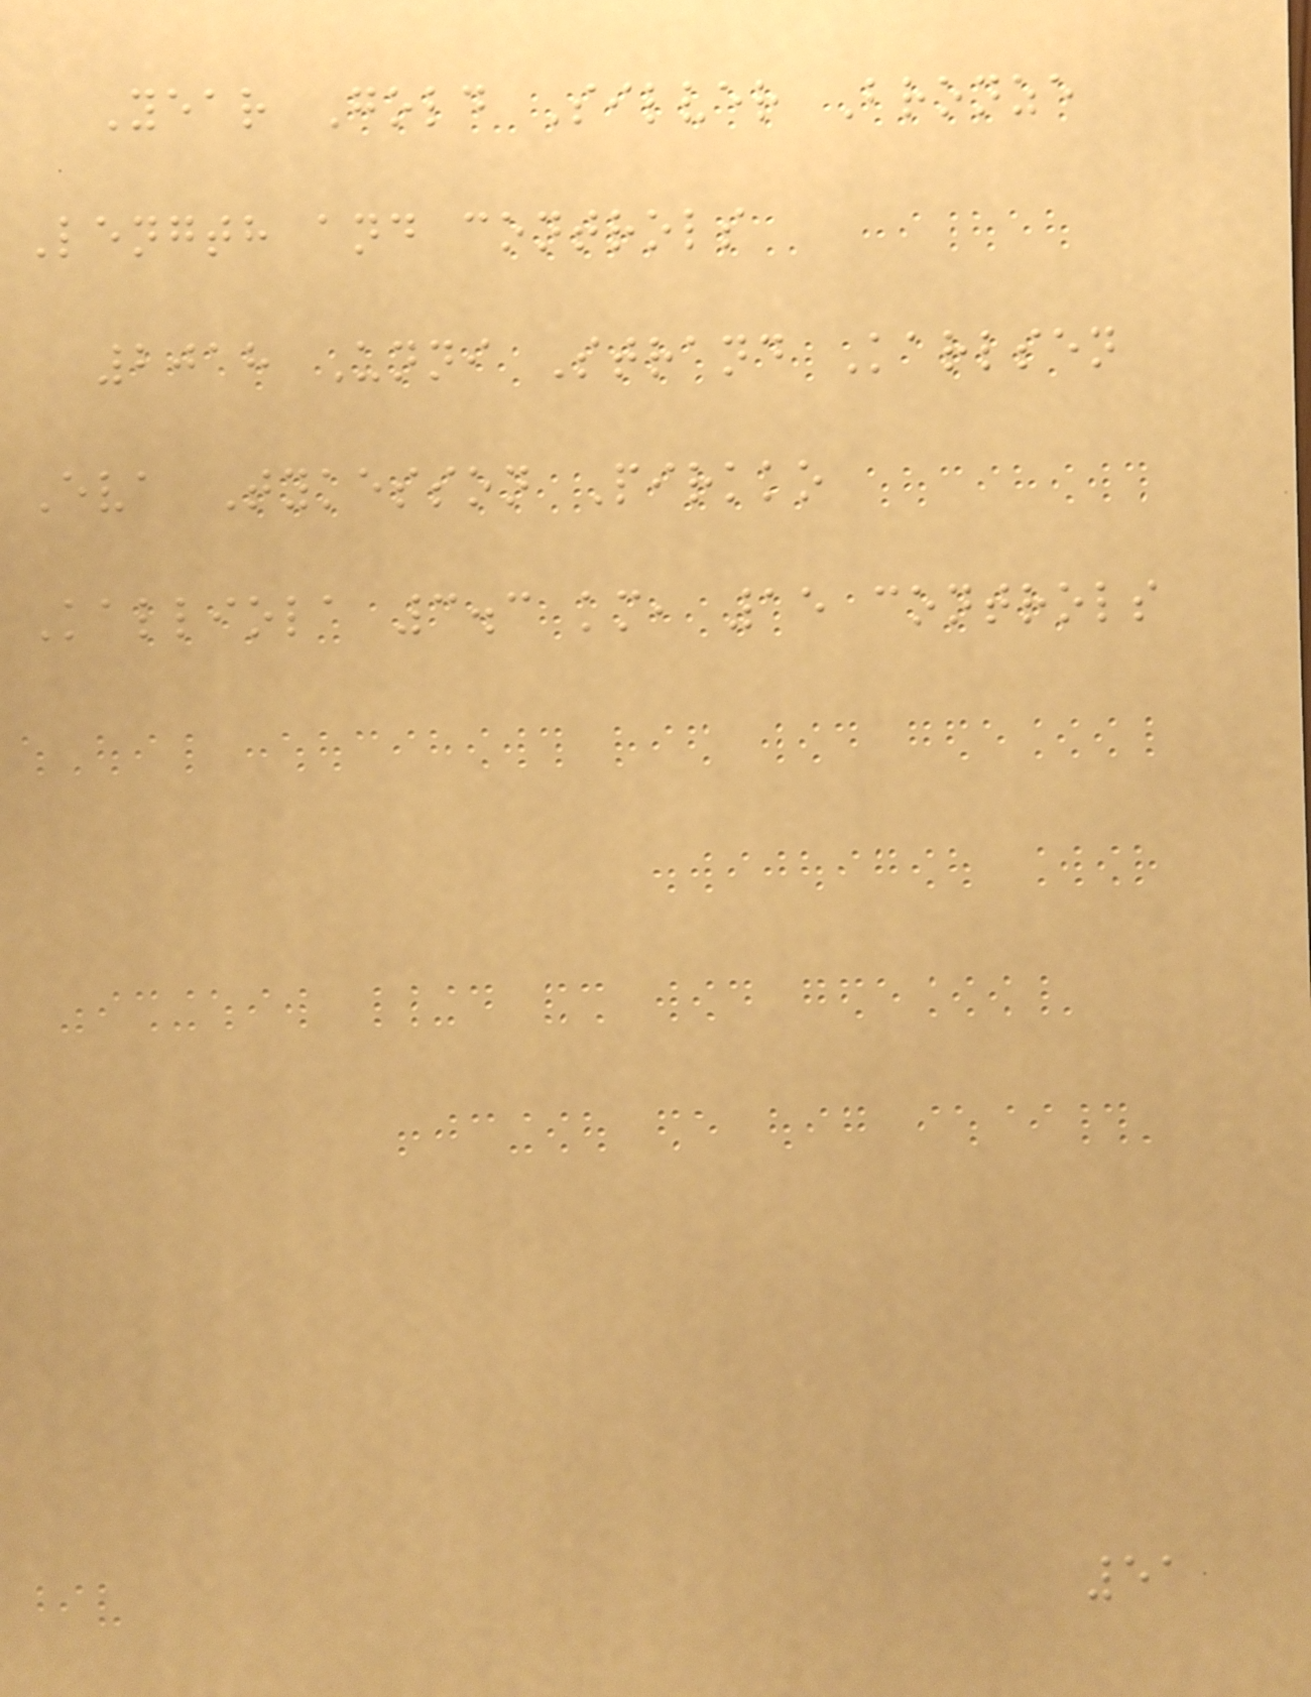Year Gold Silver Bronze
Length and controls
2018 Unni Strand Karlsen
Eva Tykesson Pirkko
Kalliola 3.3 km, 15 controls
51
